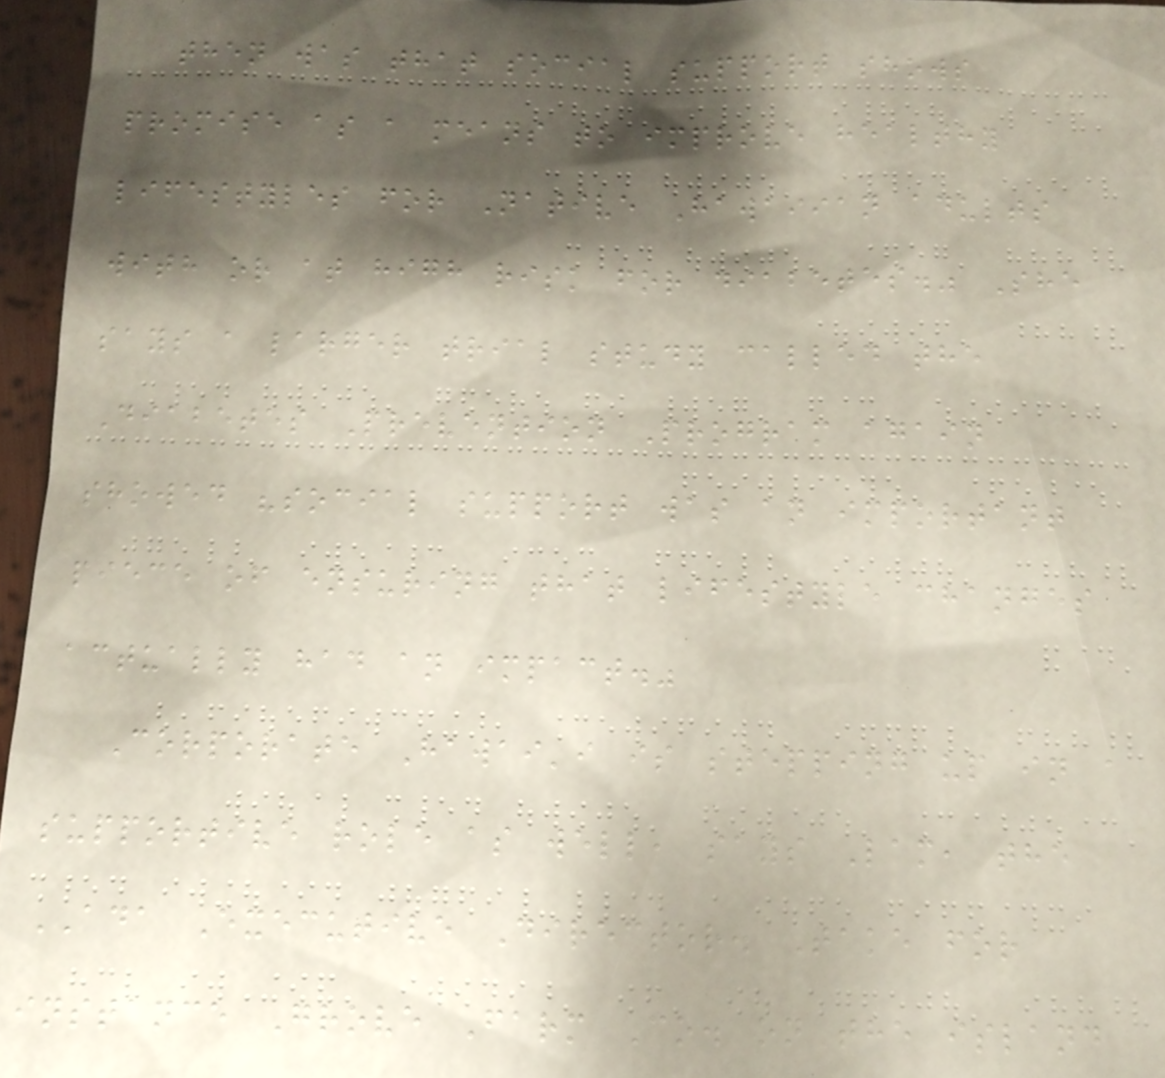then was that social support shows
promise as a means to improve healthy
lifestyles for Native Hawaiian adults
with or at high risk for diabetes." She
says a larger trial study called the
Diabetes Prevention Program again
showed "social support was an important
piece of ensuring that lifestyle changes
actually had an impact."
Corporate Hawai'i is stepping up in a
supportive role as well, says Lam, the
ADA Executive Director. Take for
instance Grove Farm Co. on the island
